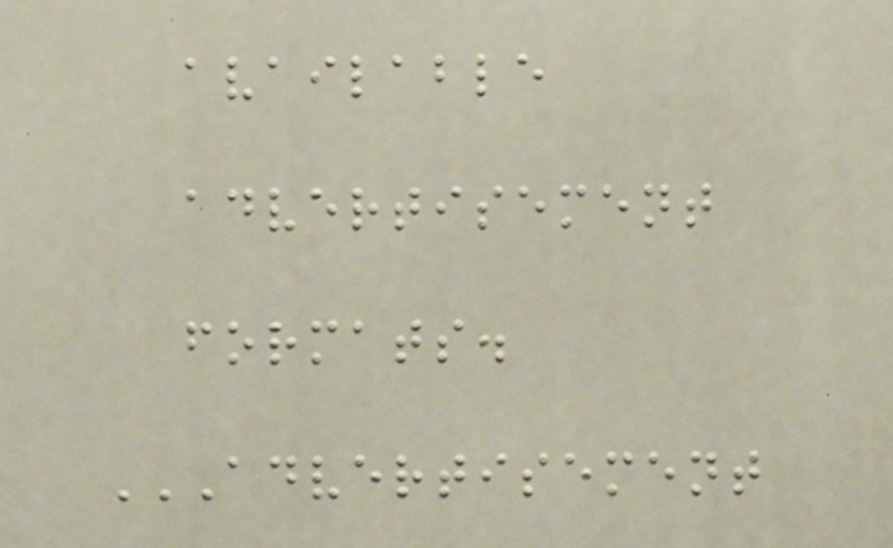available
advertisement
formats.
ADVERTISEMENT
